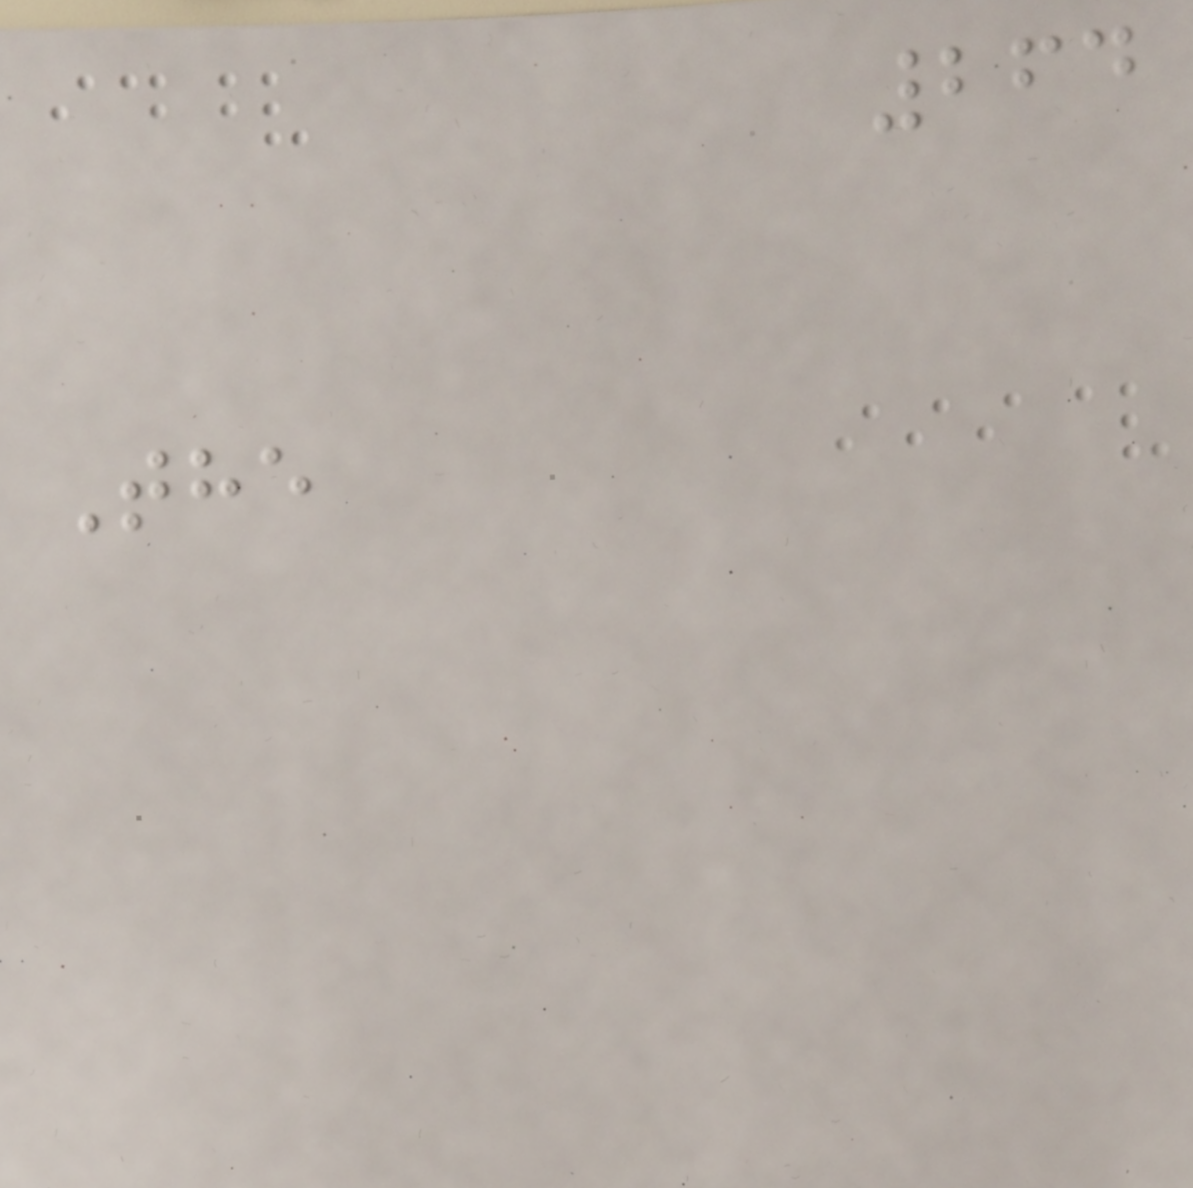264
The
